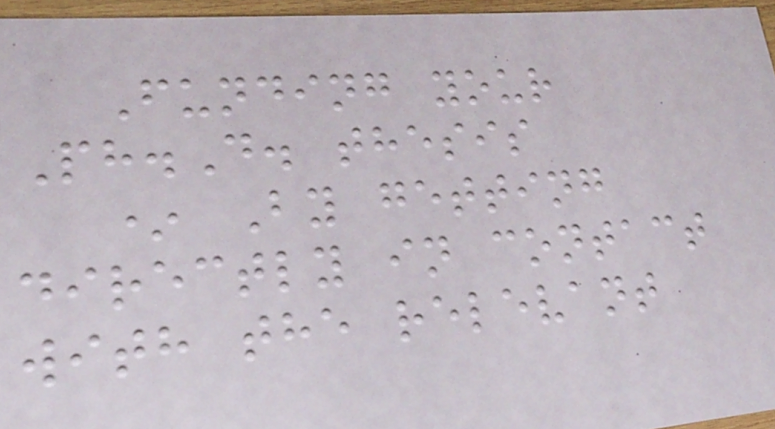Funding your
Ph.D. thesis
* By getting
directly in contact
with the relevant
